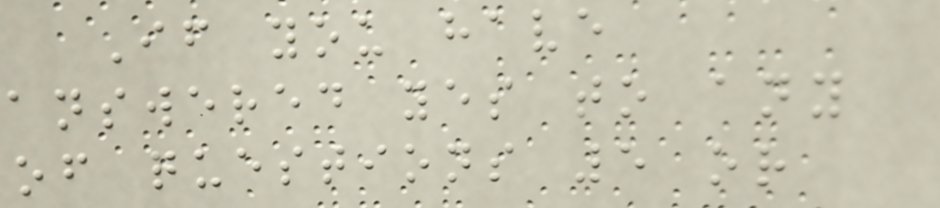If you have
answered yes to any
of questions 5 or
